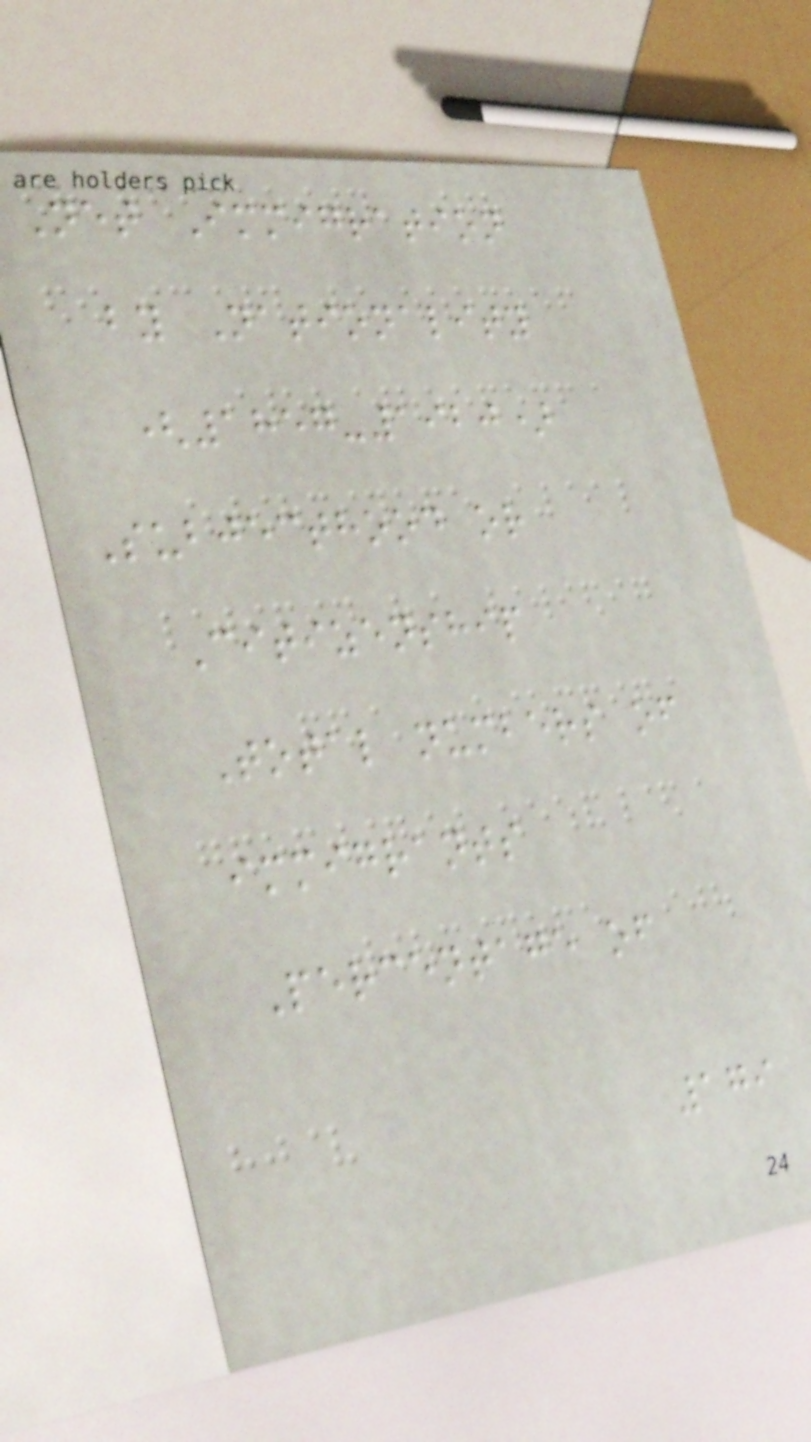Net Immigration
by Nationality
(1857-1920)
Subjecthood or
Citizenship
Total numbers of
immigrants
Percentage of
179
